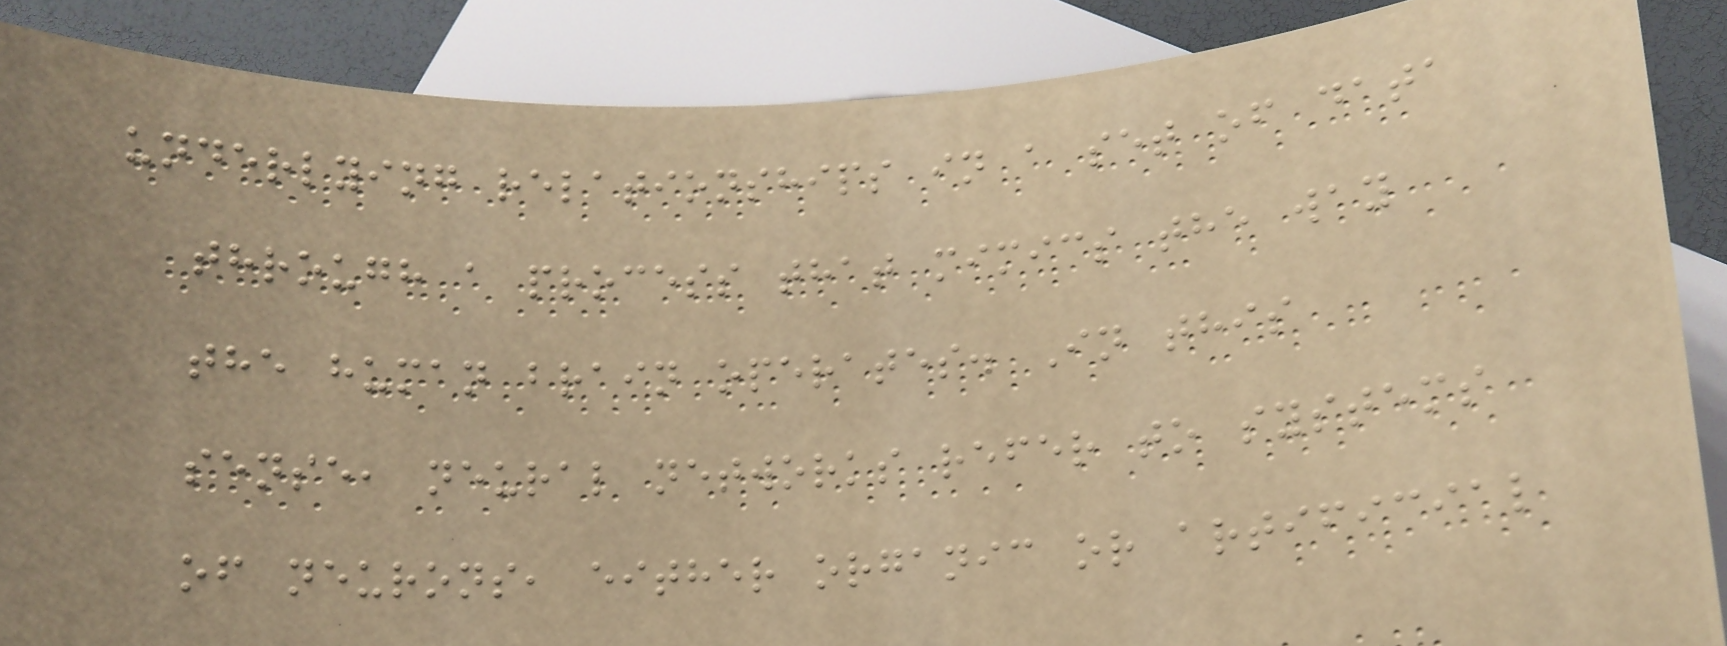underlying relationships in a set of data
through a process that mimics the way
the human brain operates. In this
sense, neural networks refer to systems
of neurons, either organic or artificial
